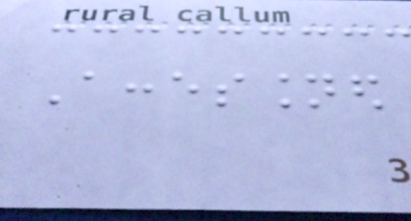Accessioned
